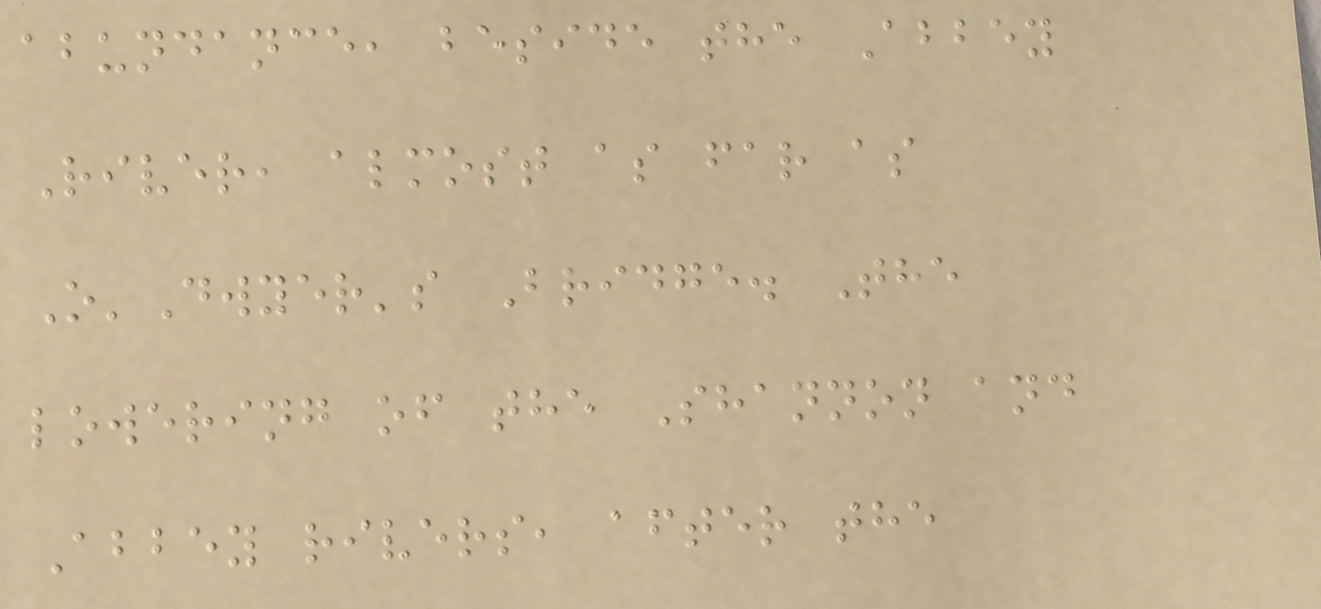abundance, beside the Abbey
River, almost as far as
O'Dwyer's Bridge. The
lowering of the Shannon and
Abbey rivers, after the
